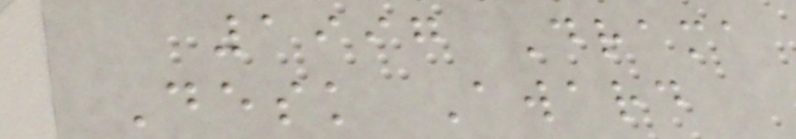1997 Drama
Desk Award
